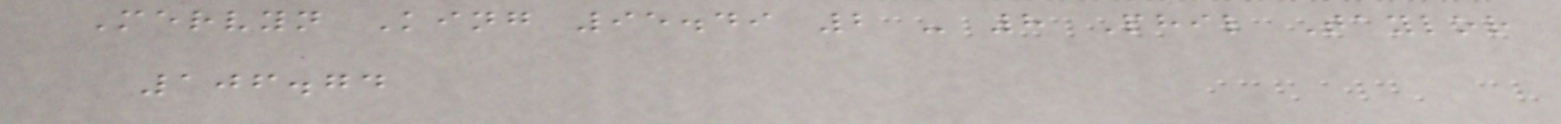Mervyn King 95.49 2 - 8 Phil Taylor
106.74
